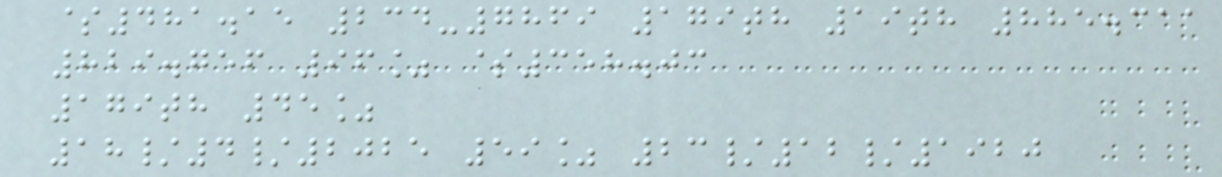$481.15 234-7869 179th 19th 885.311
829.756 96% $358.03
179th 45%
18/4/2025 59% 23/12/1920
